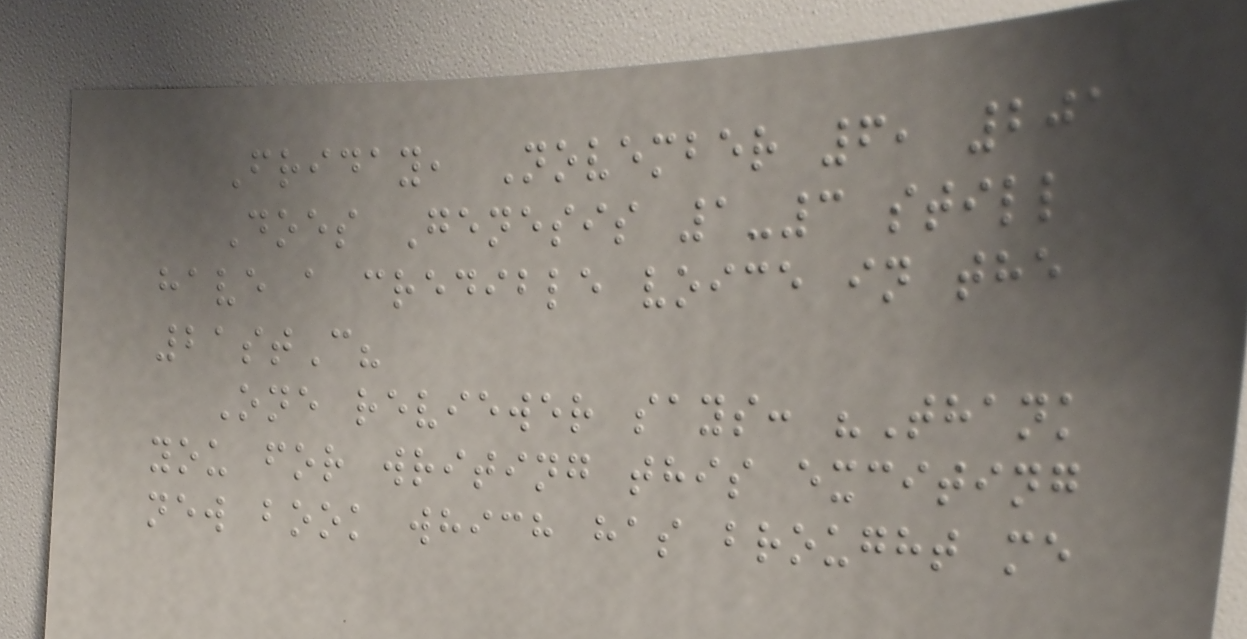Friday, November 6, 2015
Does Genesis 1-3 still
have a credible voice in the
21stC?
One reviewer says: "Thank
you for writing this exciting
new book which has brought me
